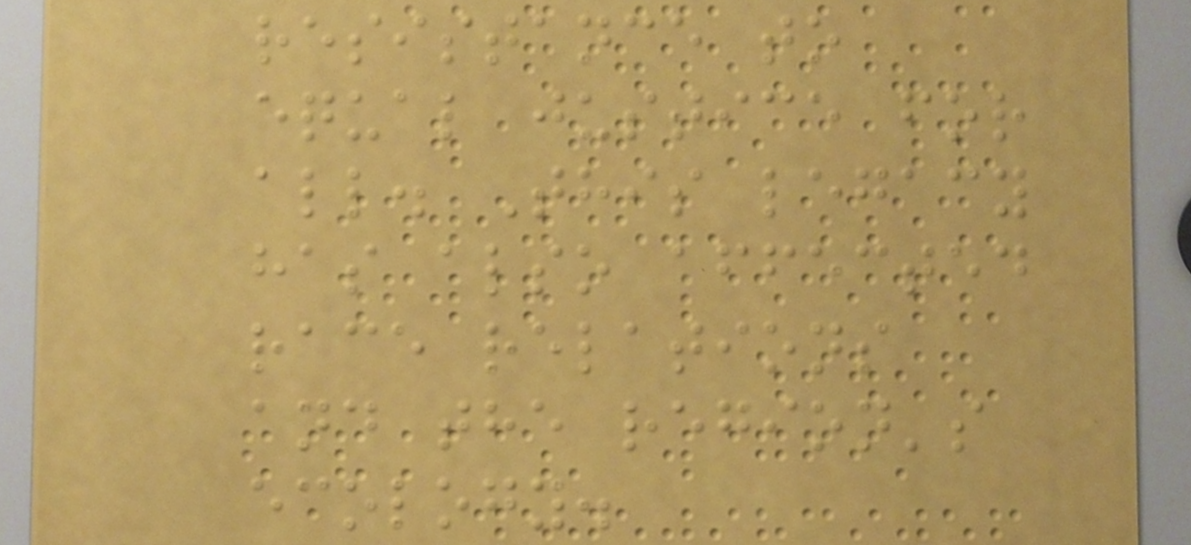resistance to
equal justice for
all. This legacy
has also affected
race relations
and the region's
ecology.
